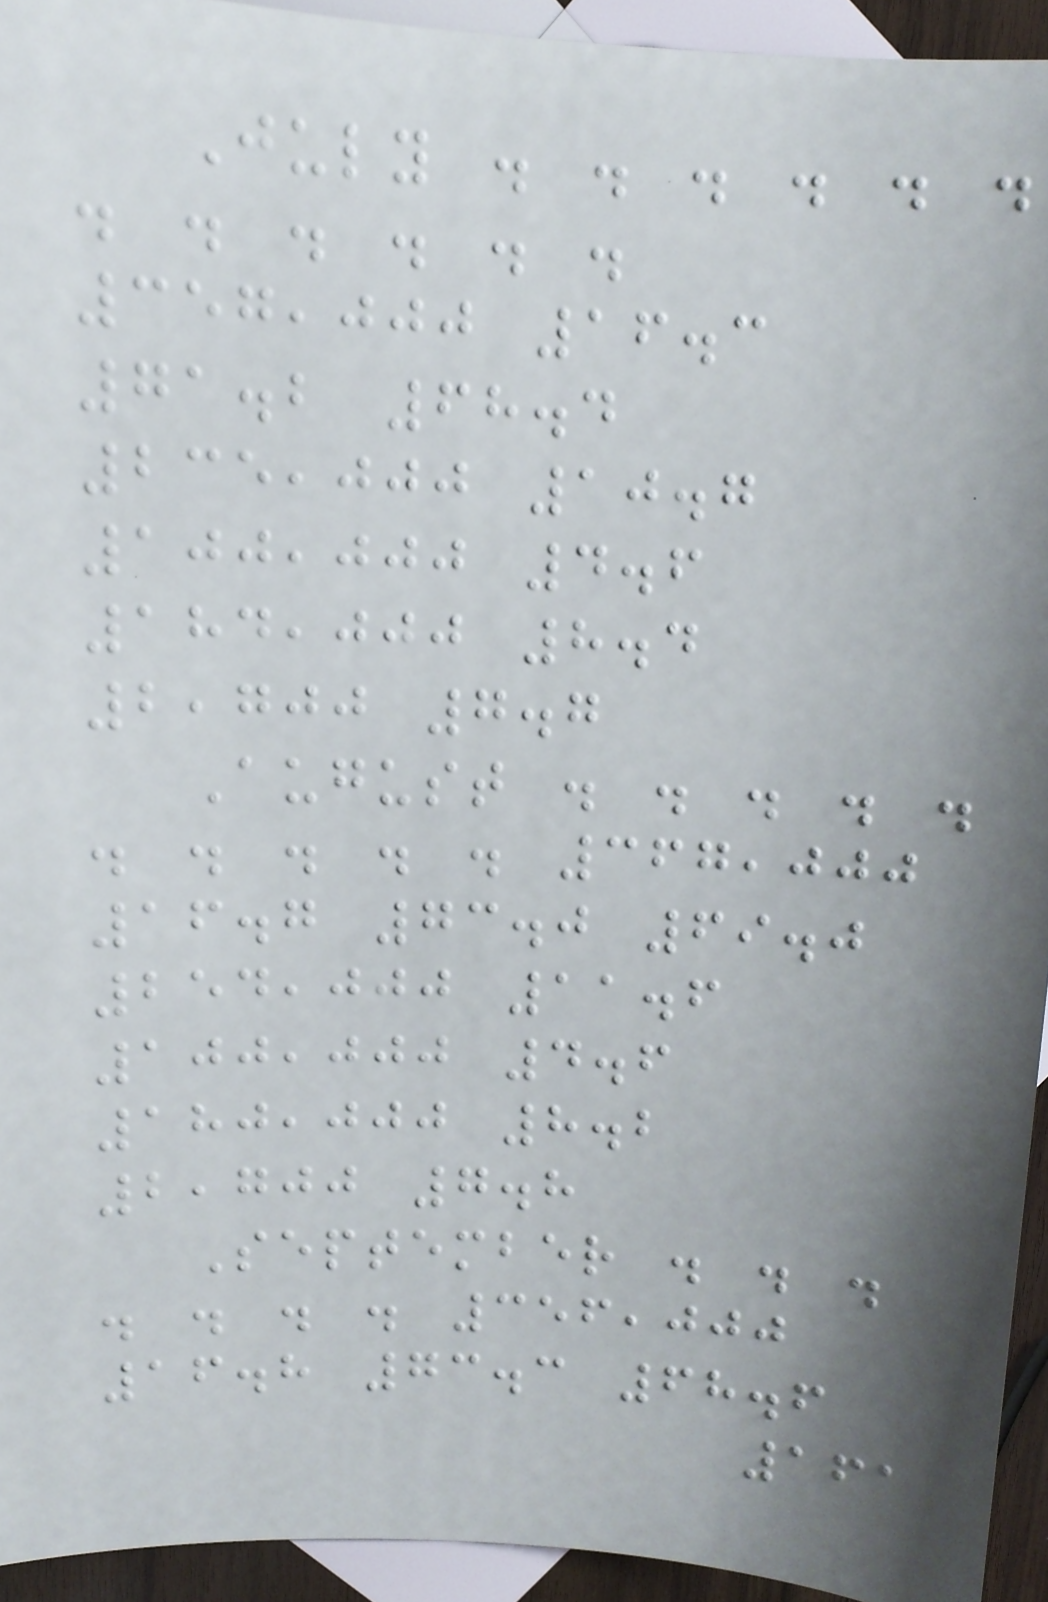July . . . . . .
. . . . . .
357,000 16.3
71.2 68.4
235,000 10.7
100,000 4.6
184,000 8.4
2,700 7.7
August . . . . .
. . . . . 367,000
16.7 73.0 69.0
254,000 11.6
100,000 4.6
180,000 8.2
2,700 7.8
September . . .
. . . . 356,000
16.8 73.3 68.6
161
